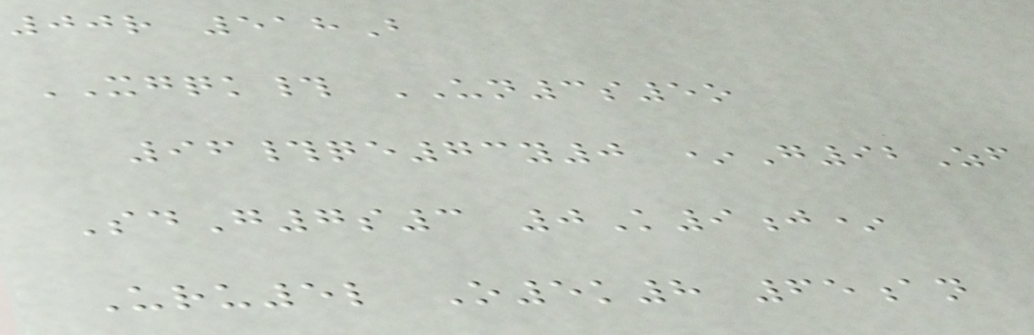00r 518B
XGQK# UN3s5o
96#qe73y0 *G92Zf
SdG7s3 0K9j*
Uru5l O5k8 65an
